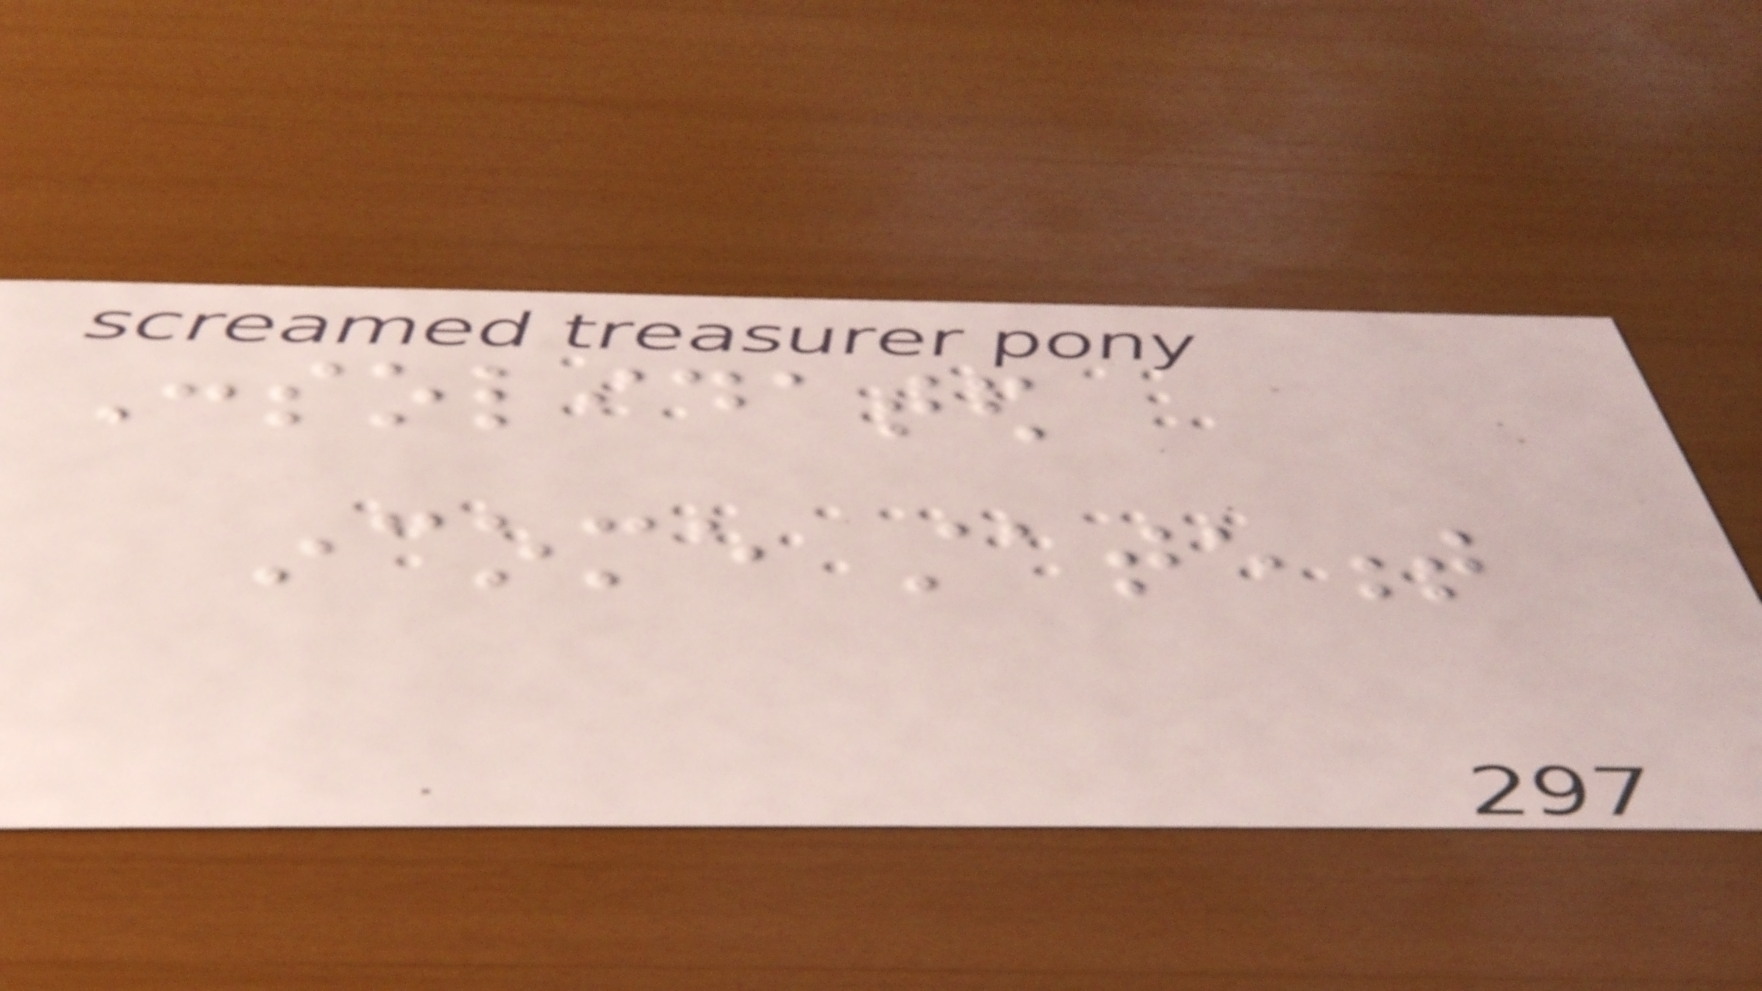Consolidated
income statement
